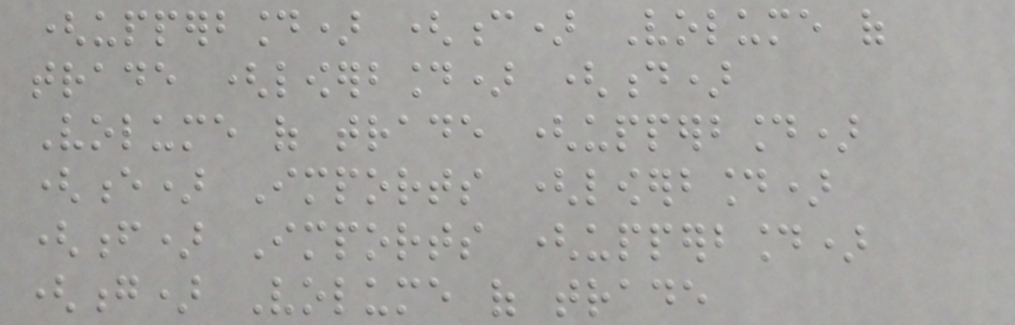(upperbound) (c) Volume of
trade (lowerbound) (d)
Volume of trade (upperbound)
(e) Imports (lowerbound)
(f) Imports (upperbound)
(g) Volume of trade
